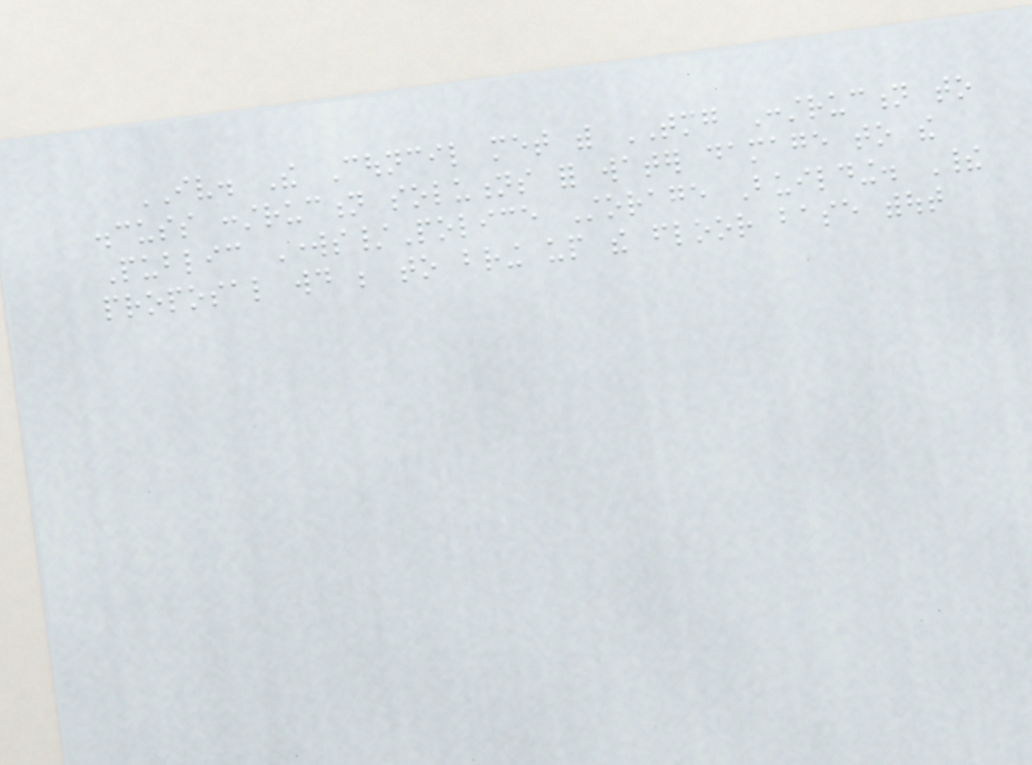IV. The Council met with TMG Construction to
discuss construction solutions for water damage to the
Public Works/Police Storage Building. Their
proposal would be to bring up the floor base without
